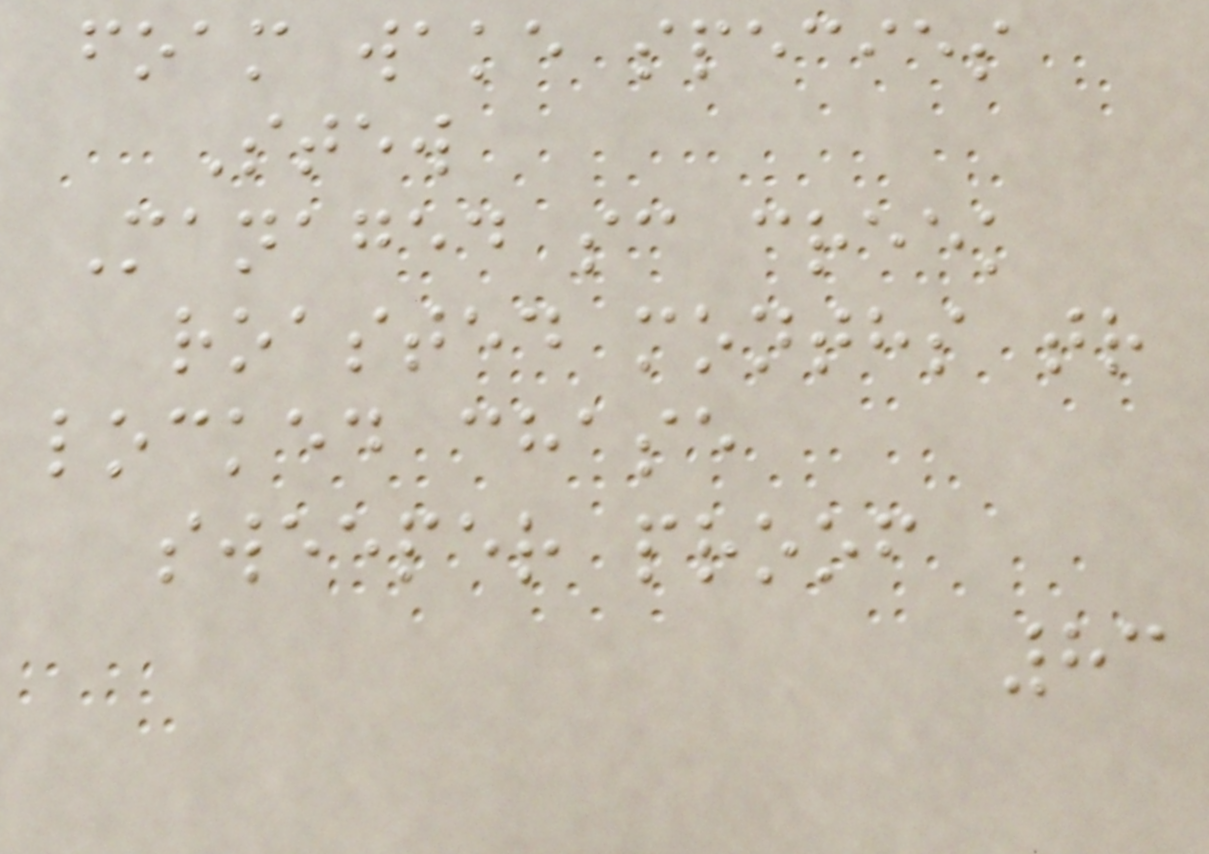foam wake species
Stew
Managed sc creek
roasted months tr
locked chase
sweeper proof
83
